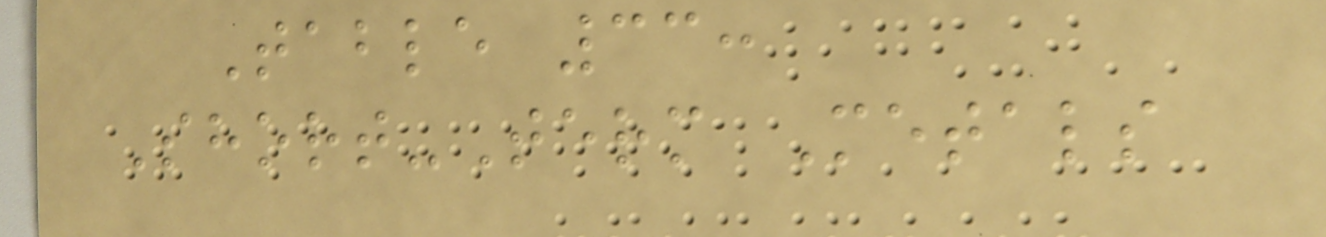Table 33:
Short-Term Metals
